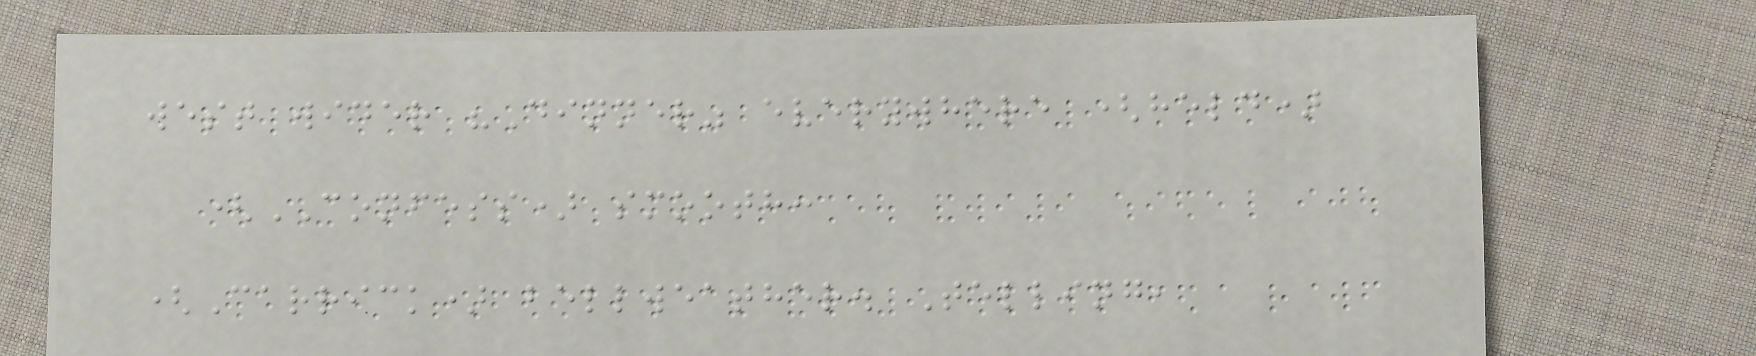west wider "Dinner" everywhere (held)
(CONFESS) smooth:
(Carrick) bellweather. Telling,
